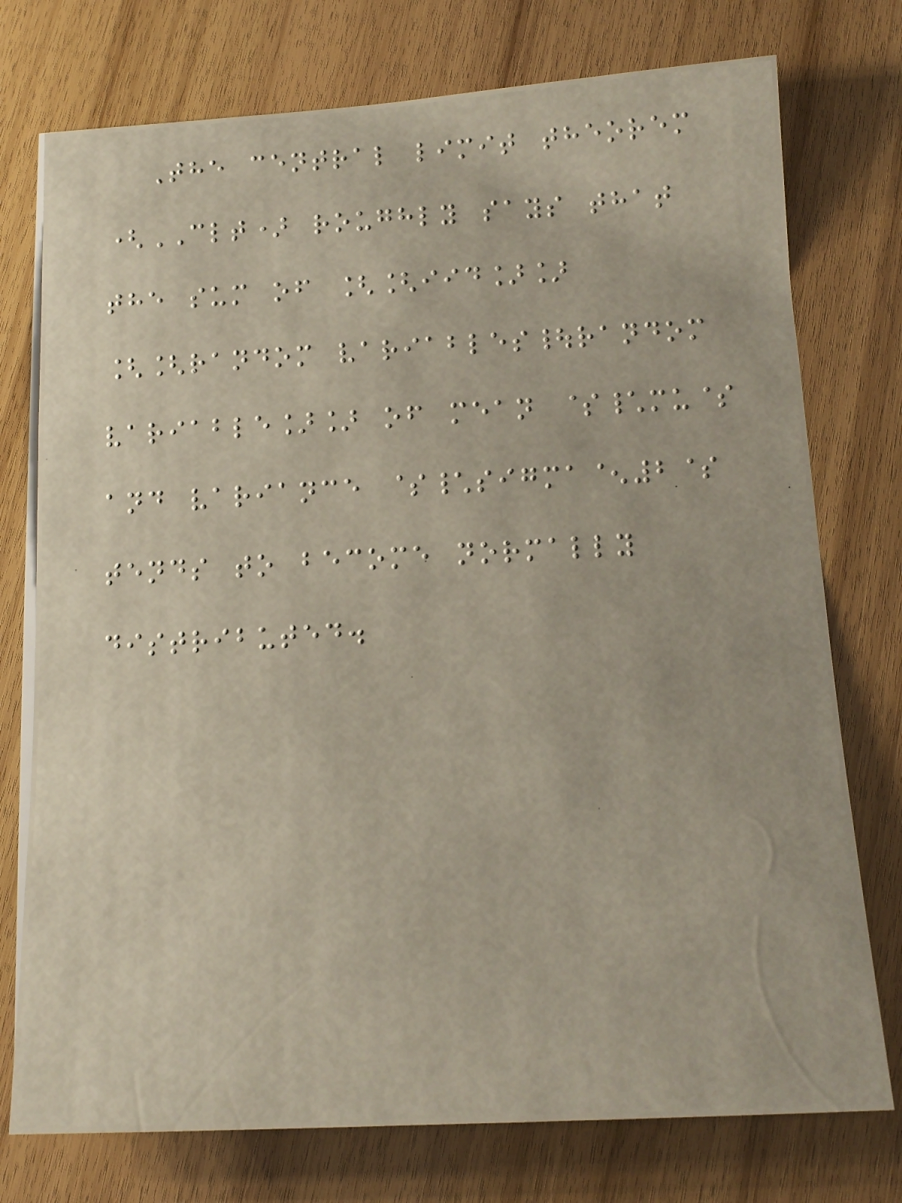The central limit theorem
(CLT) roughly says that
the sum of [[iid]]
[[random variables|random
variable]] of mean $\mu$
and variance $\sigma^2$
tends to become normally
distributed.
